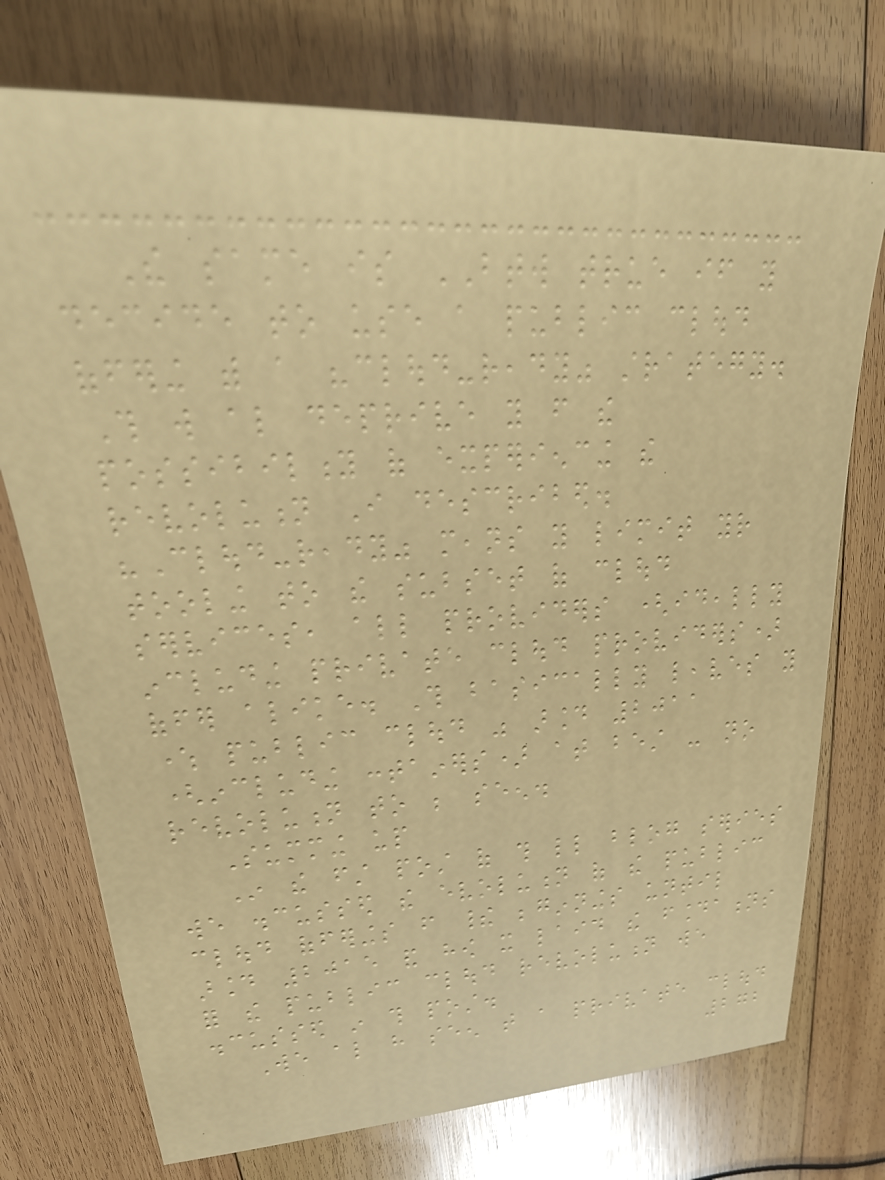The same is BTW true if you
decide to use a public cloud
offering with a "cloud-ready" strategy.
This will also deprive you from the
possibility of experiencing the
revolution I described.
"Cloud-ready" means you limit your
tooling to the subset of cloud
services, all providers (ideally
including private cloud providers)
offer alike. This basically leaves you
where public cloud was around 2011
(including containers) at best - no
revolution to be seen.
Summing up
In the first post of this little blog series
we discussed the evolution of the public
cloud offerings from their beginnings until
around 2015 and how it laid the foundations
for the public cloud revolution we
discussed in this post.
We also have seen that a private cloud
272
